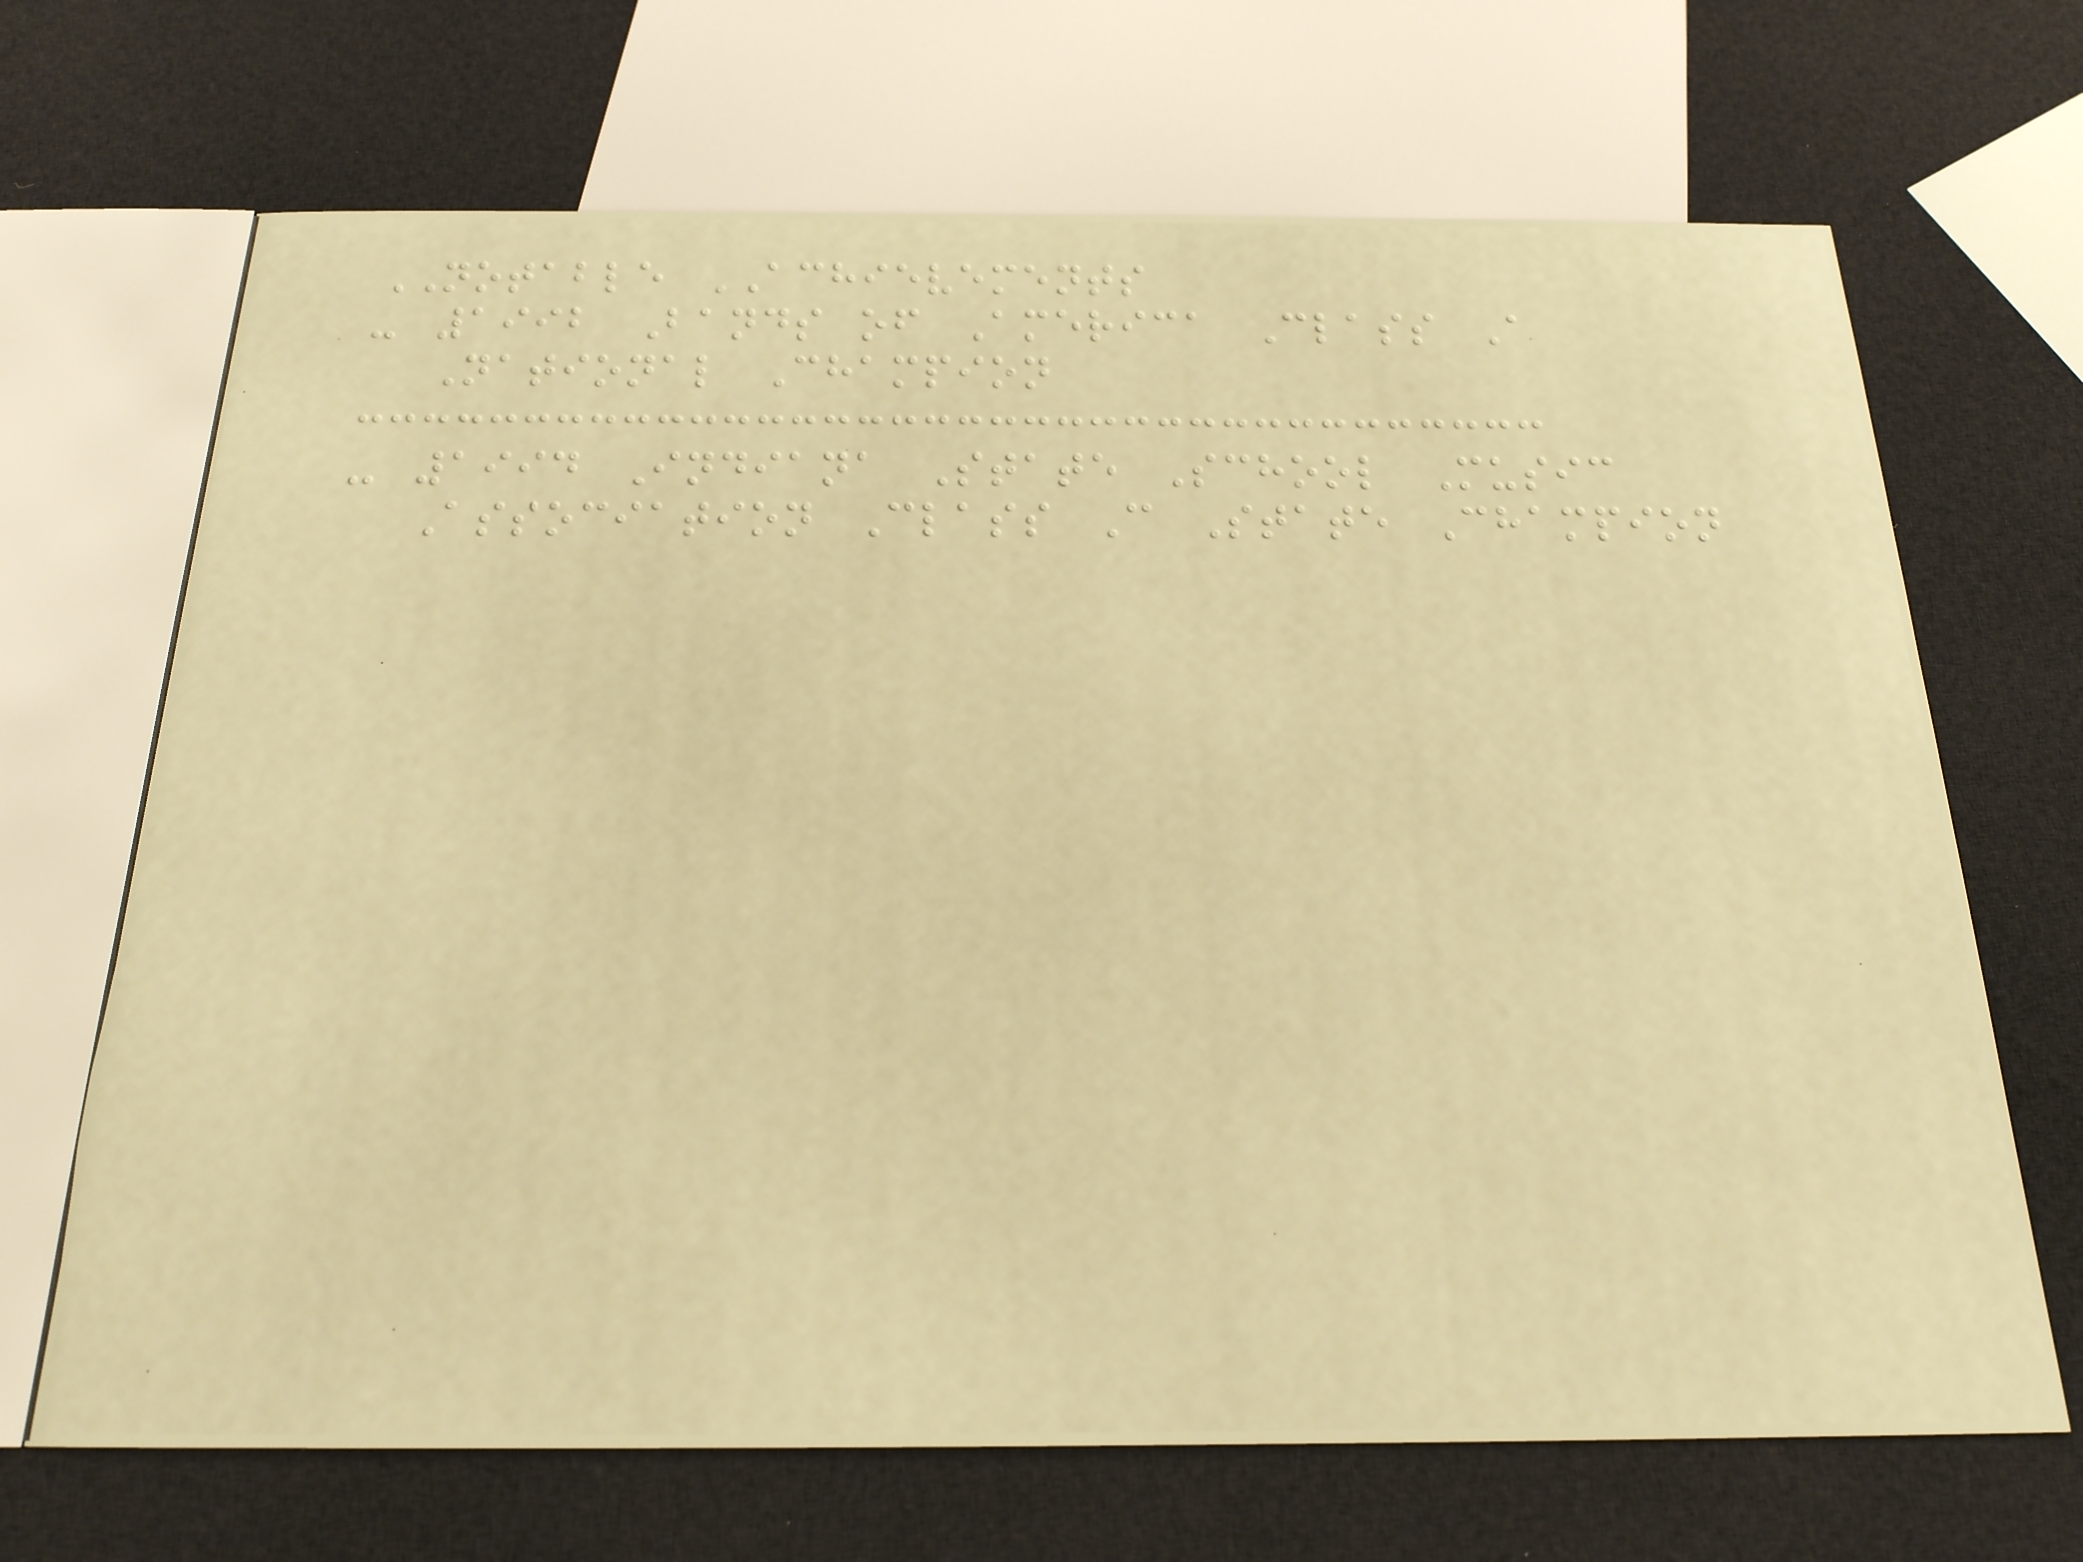NOTABLE ACHIEVEMENTS
- 1992 Bands of America Class A
National Champion
- 1994 Indiana State School Music
Association Class C State Champion
